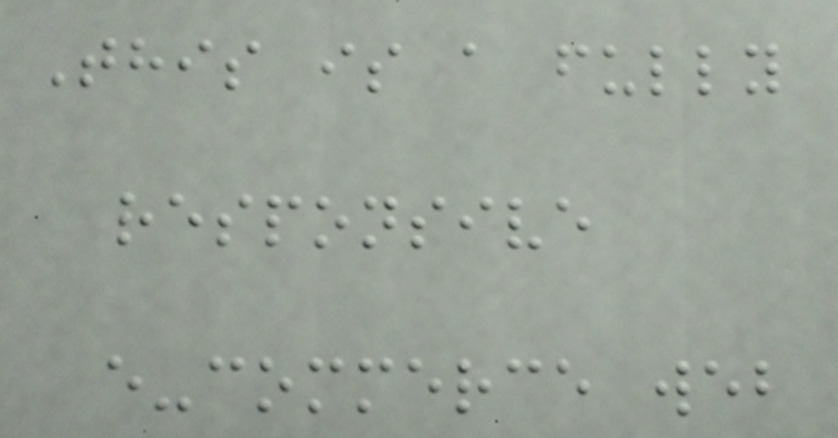This is a fully
responsive
e-commerce web
